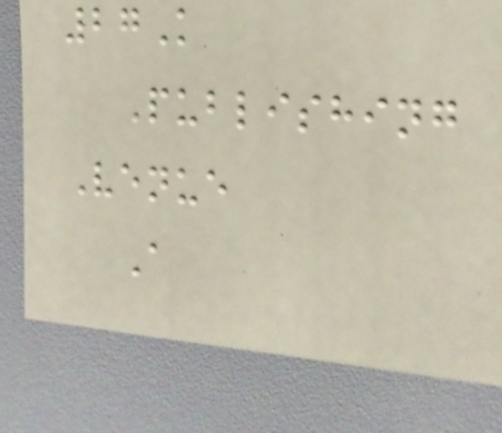27K
Publishing
Venue
A
